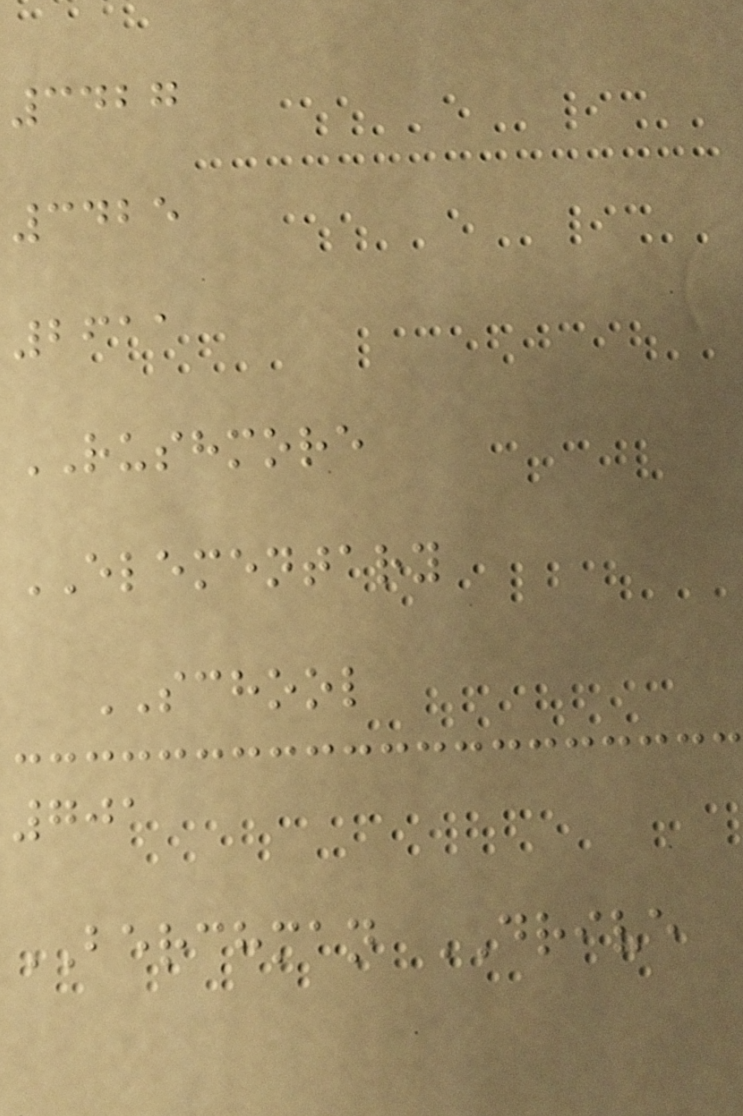3427
3425
2611
RUSHMORE
ELEMENTARY
SCHOOL
701
BERCHMAN DRIVE
